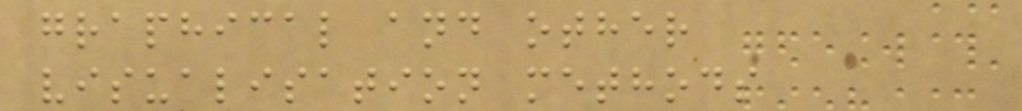graphical and other
visualisation methods
